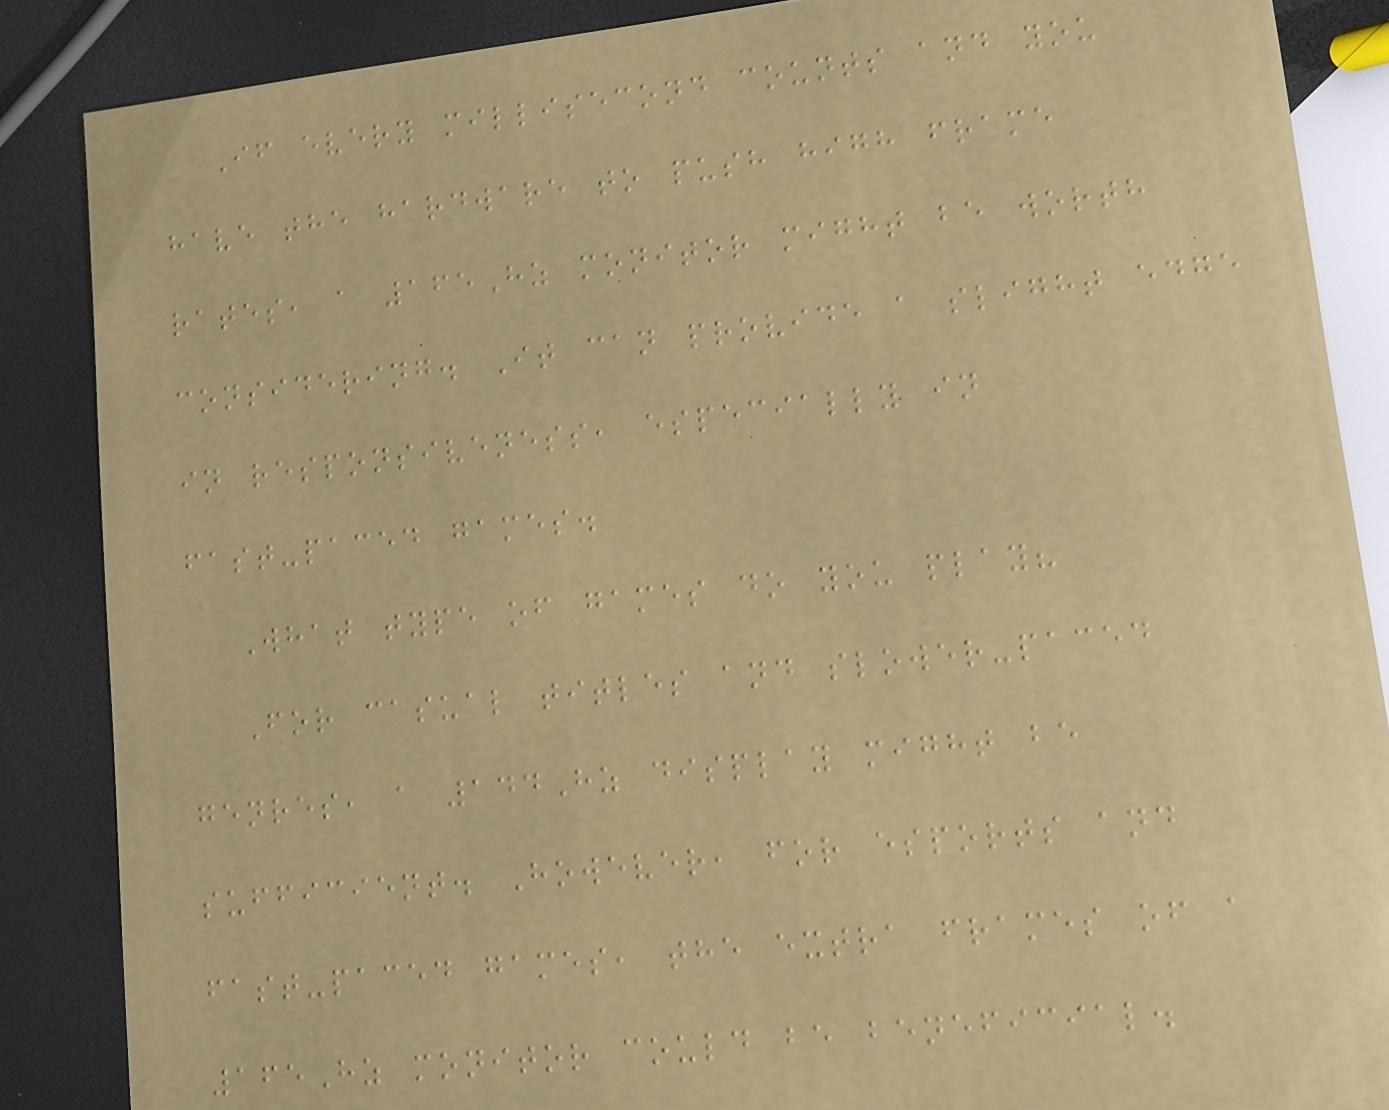If every millisecond counts and you
have the hardware to push high frame
rates, a 165Hz monitor might be worth
considering. It can provide a slight edge
in responsiveness, especially in
fast-paced games.
What type of games do you play?
For casual titles and slower-paced
genres, a 144Hz display might be
sufficient. However, for esports and
fast-paced games, the extra frames of a
165Hz monitor could be beneficial.
